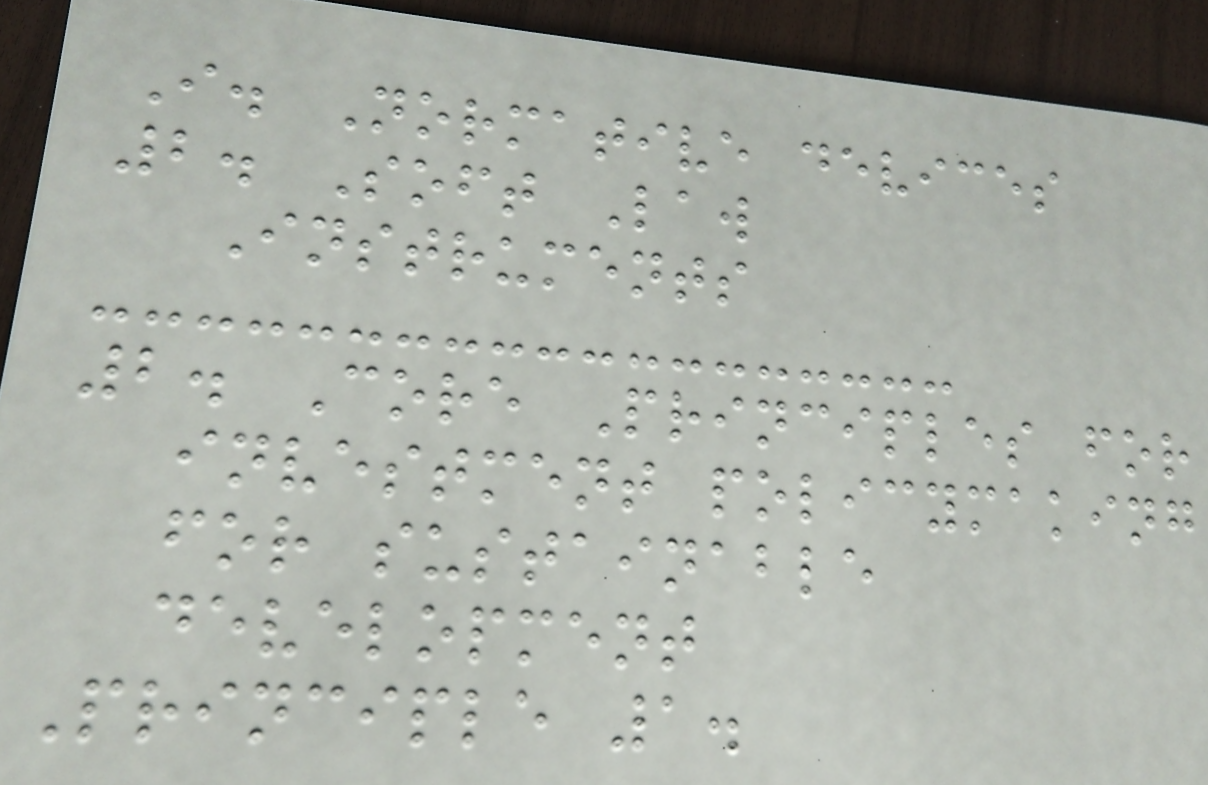I. Normative devices
2. Soft Law
Instruments
2. Core Principles for
investment policymaking
for sustainable
development
Principle 1.
